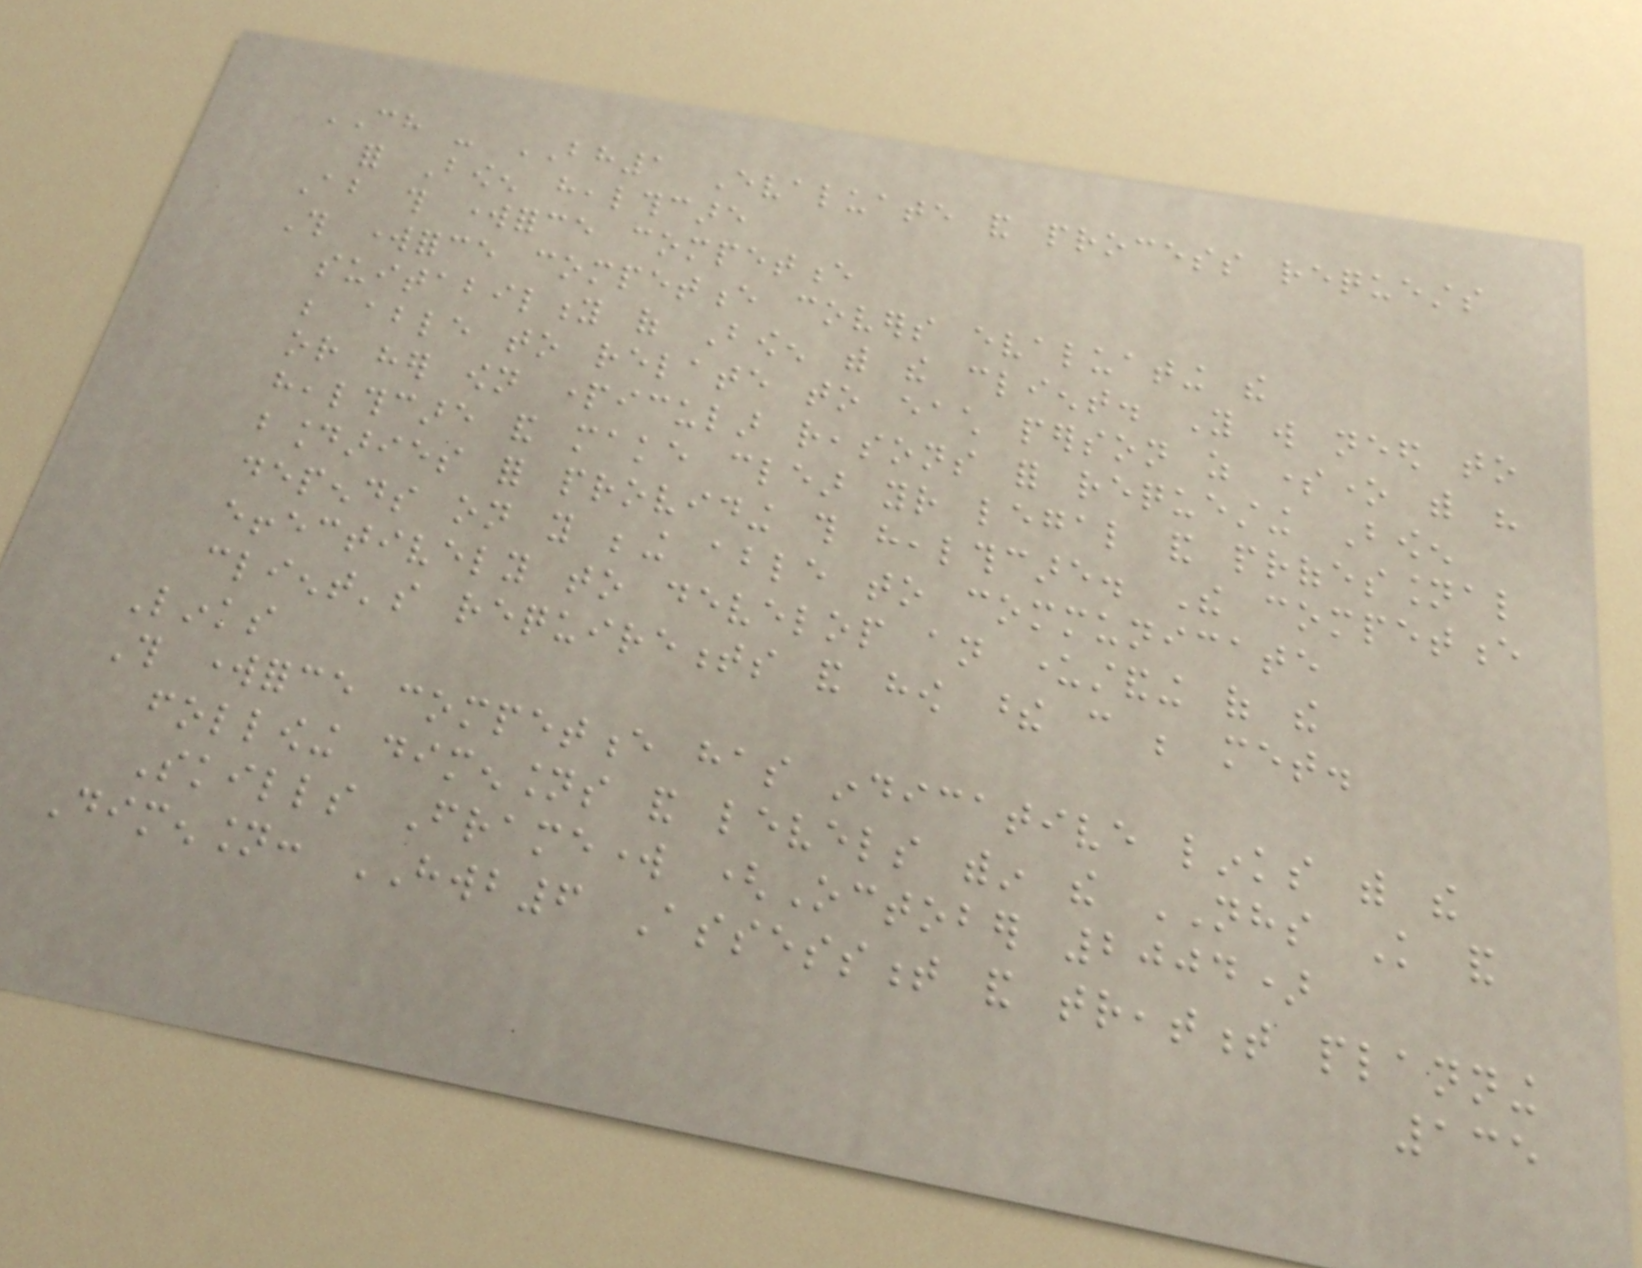CH - BH1 Evaluate and process requests
for Bowen healthcare
About this workforce competence
This workforce competence covers evaluating the
suitability of Bowen with the client. You will need to
be able to relate to each person as someone with his
or her own particular reasons for requesting Bowen
healthcare and make clear your legal and professional
boundaries for providing this healthcare. The competence
depends on you being able to communicate
effectively to develop an understanding of the
client's requirements and how these can be met.
Links
This workforce competence has indicative links with the
following dimensions and levels within the NHS Knowledge and
Skills Framework (October 2004)
Dimension: HWB6 Assessment and treatment planning
135
